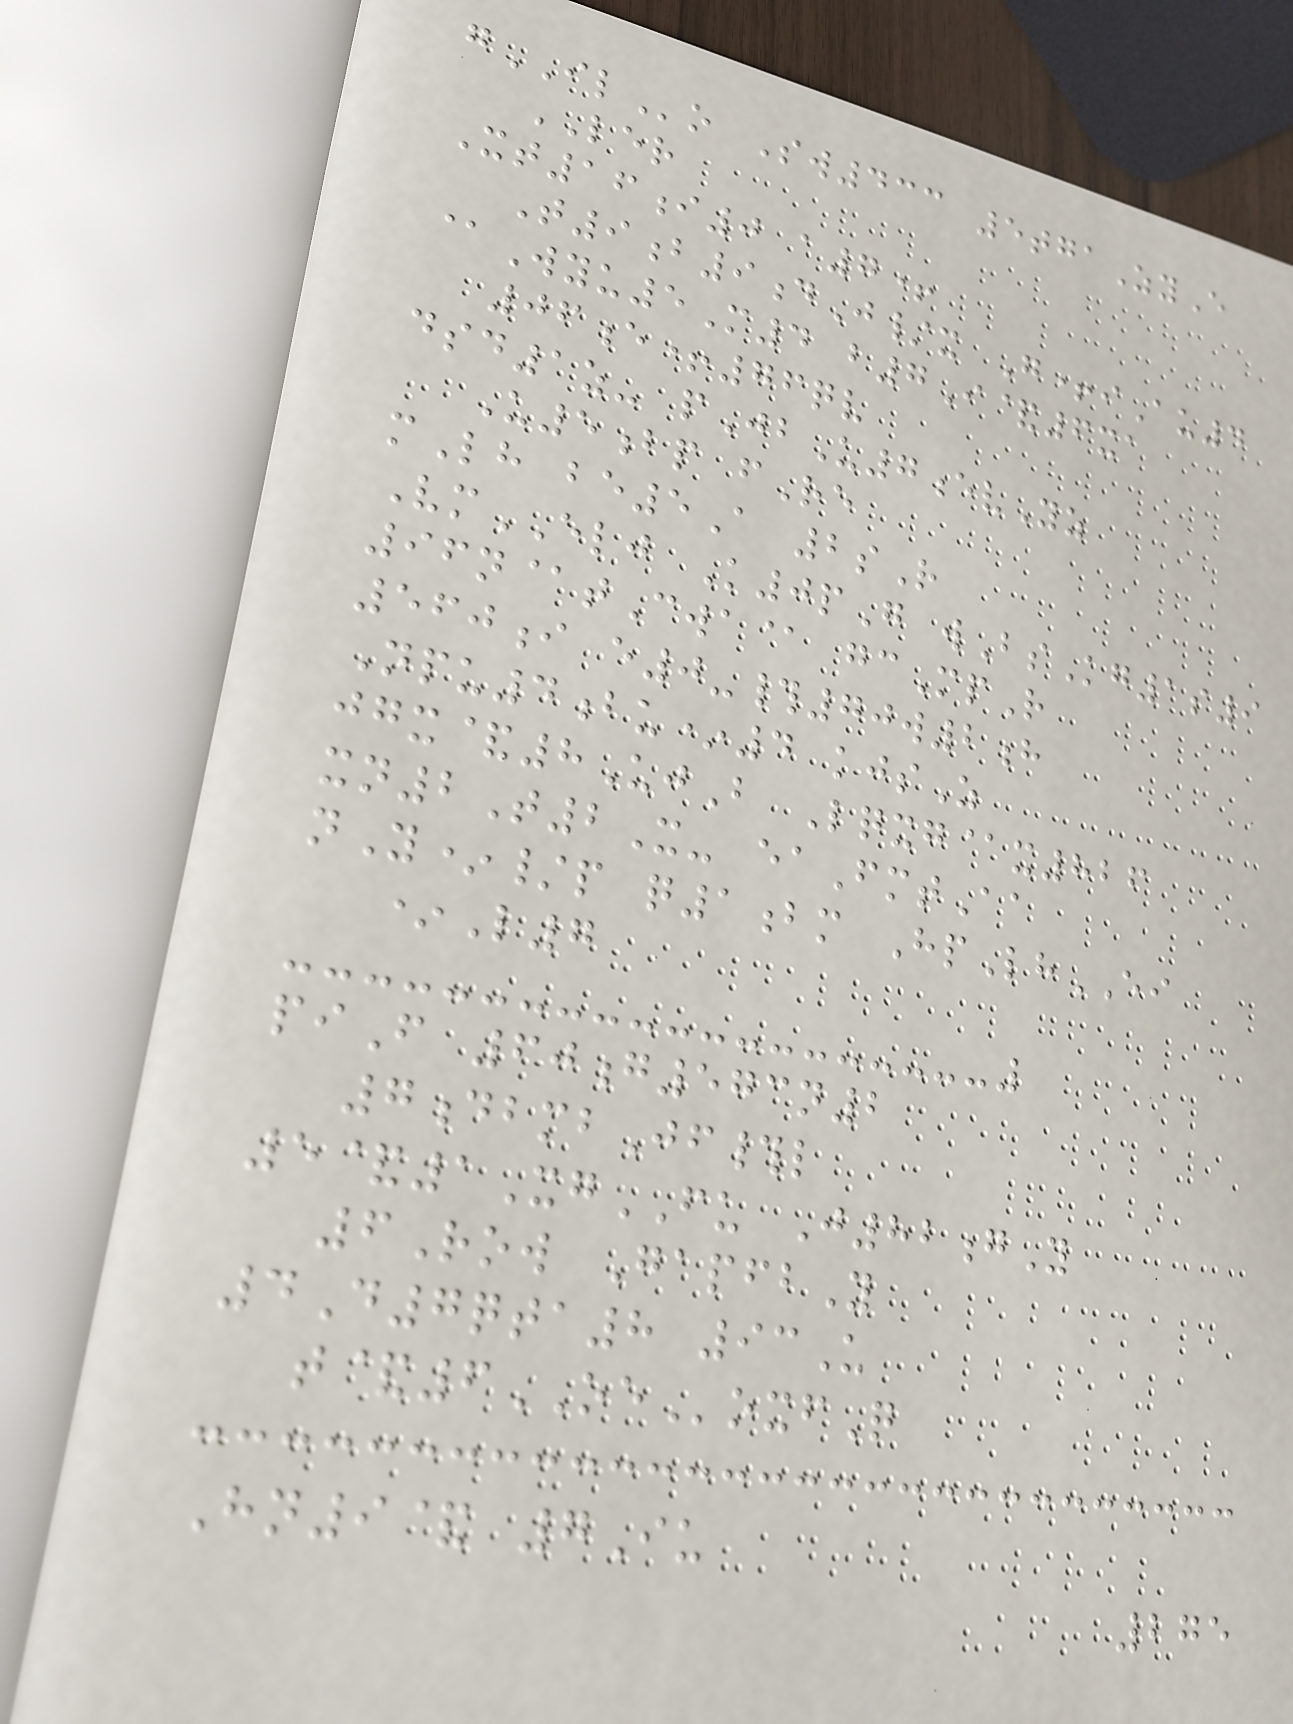gILo Sw433 5tgaZyE
LER
Xt16i0 a7+
T9b9dJ/x G+iAu4
@Wyu5M4 b7I&6xa
06e+76qv
dsd1z- pJbU7evYz
U5bp fRe
mLh be5A 2sR
VmELJ K0pG wBsKg1s9
96n@tCwa@ gcMpR
560i e0-#70w2h
Npu4bu*4 kjsZ
jgx&8UjB Lqxg@x826
xn2T2X- eaFmtAa
nY*/p q1bm HpLhEI
*L7
piF 60g573n2
7dbmbJf#l
5&1XgFU J82gY
6Row GapfbY
4D7qta8 93U
t&6OEoxfQ
Hn9& 7Iu
275
